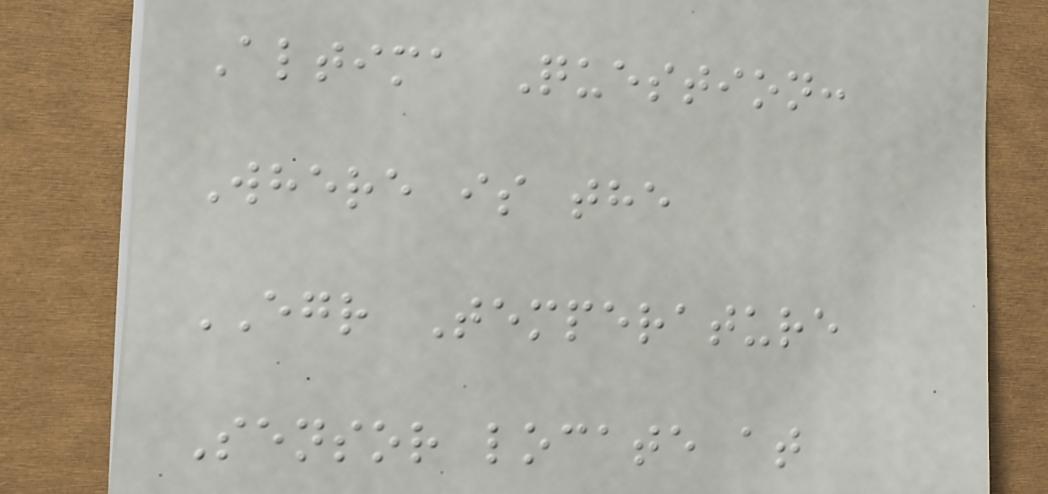Altima Question:
Where is the
EGR Temperature
Sensor locate at
